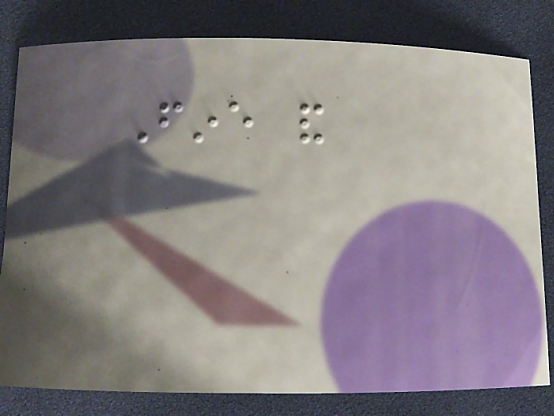Fine and
